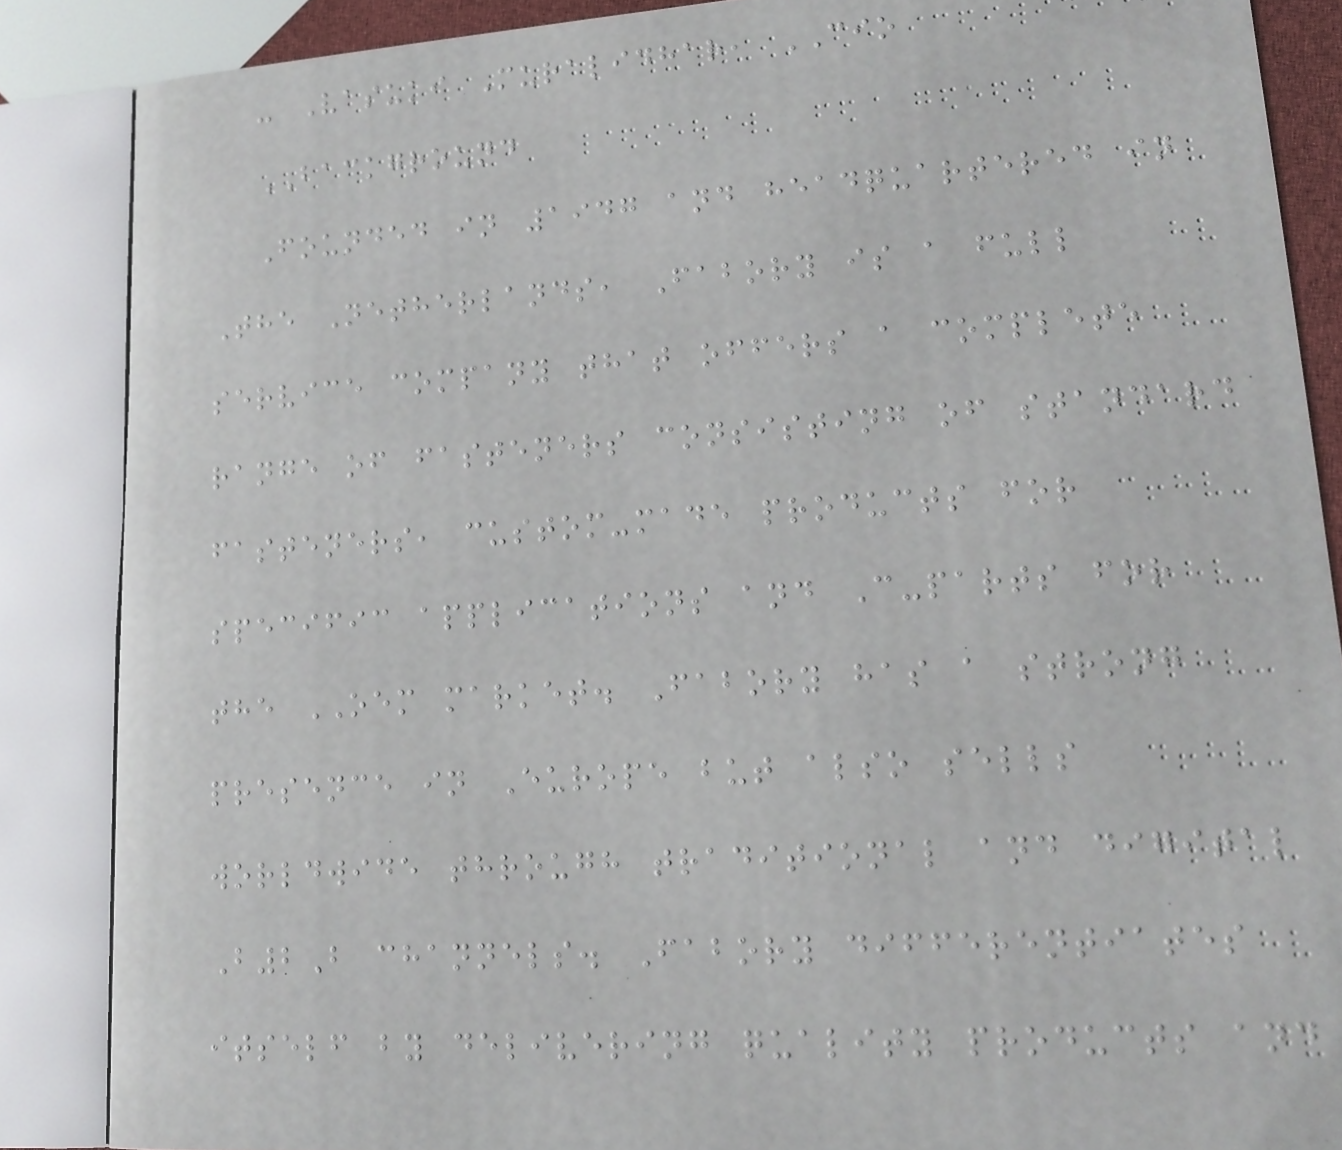- Vasuki Muralidhar, CIO
BACKGROUND
Founded in 1947 and headquartered in
The Netherlands, Fabory is a full
service company that offers a complete
range of fasteners consisting of standard
fasteners, custom-made products for
specific applications and C-parts for
the OEM market. Fabory has a strong
presence in Europe but also sells
worldwide through traditional and digital
B2B channels. Fabory differentiates
itself by delivering quality products and
